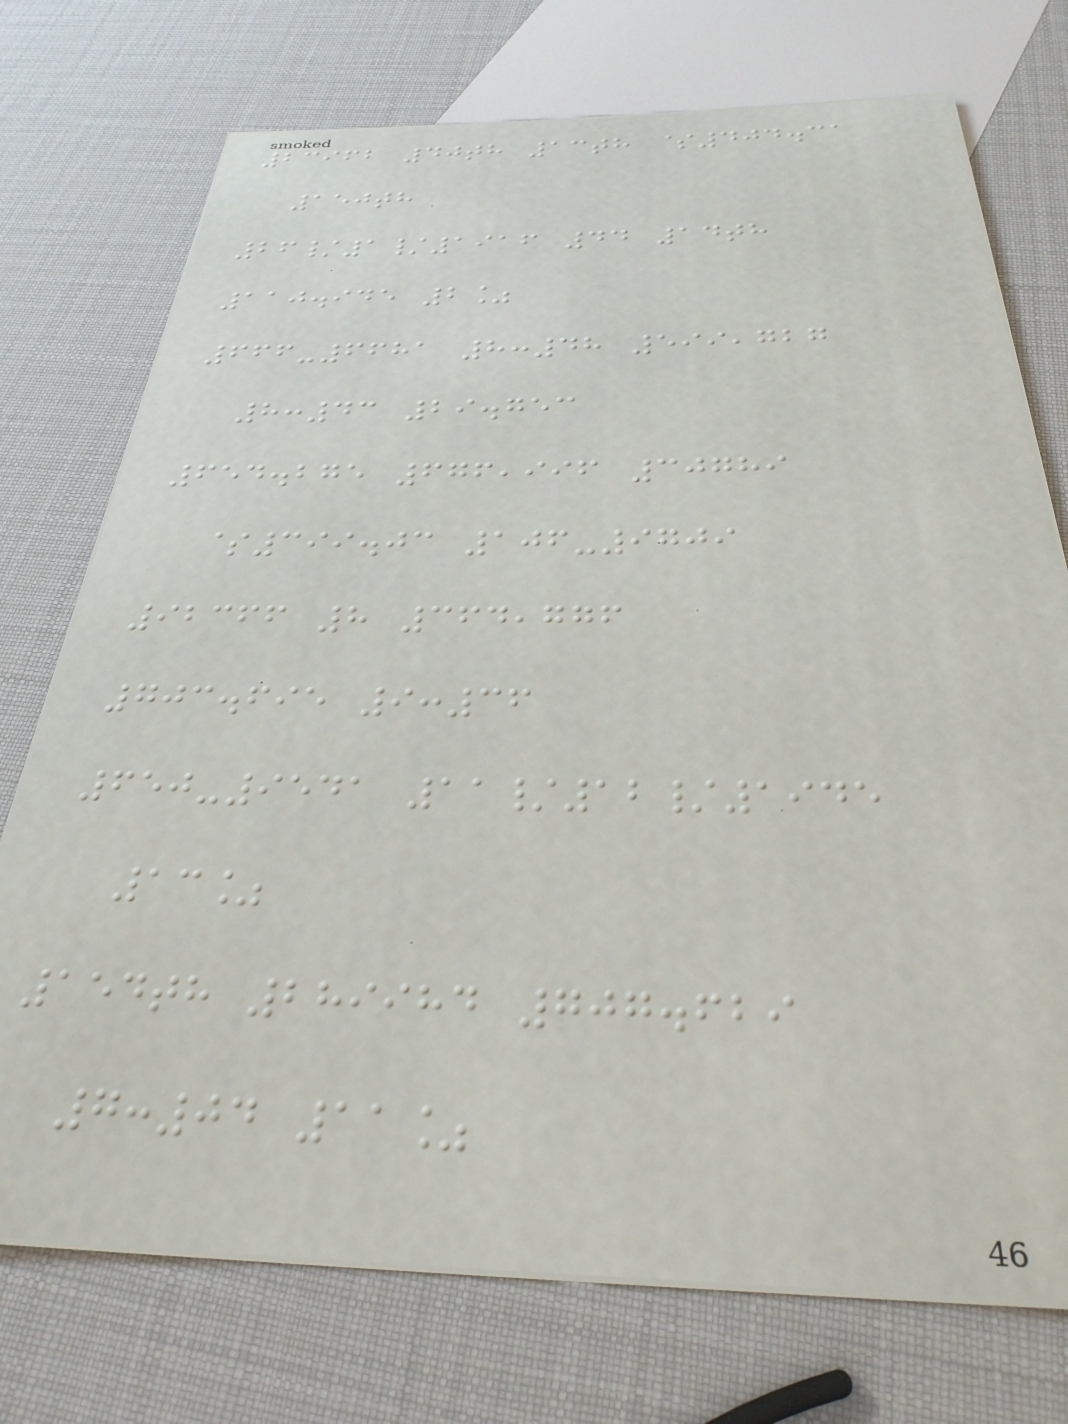23962 40th 13th $404.31
150th
26/1/1916 44 14th
110.945 2%
666-6681 8:48 599,727
8:43 29.753
654.275 676,996 30789
$399.03 106-9709
92366 8 364,776
703.695 9:36
650-9541 11/12/1945
13%
154th 289984 707.629
7:04 11%
